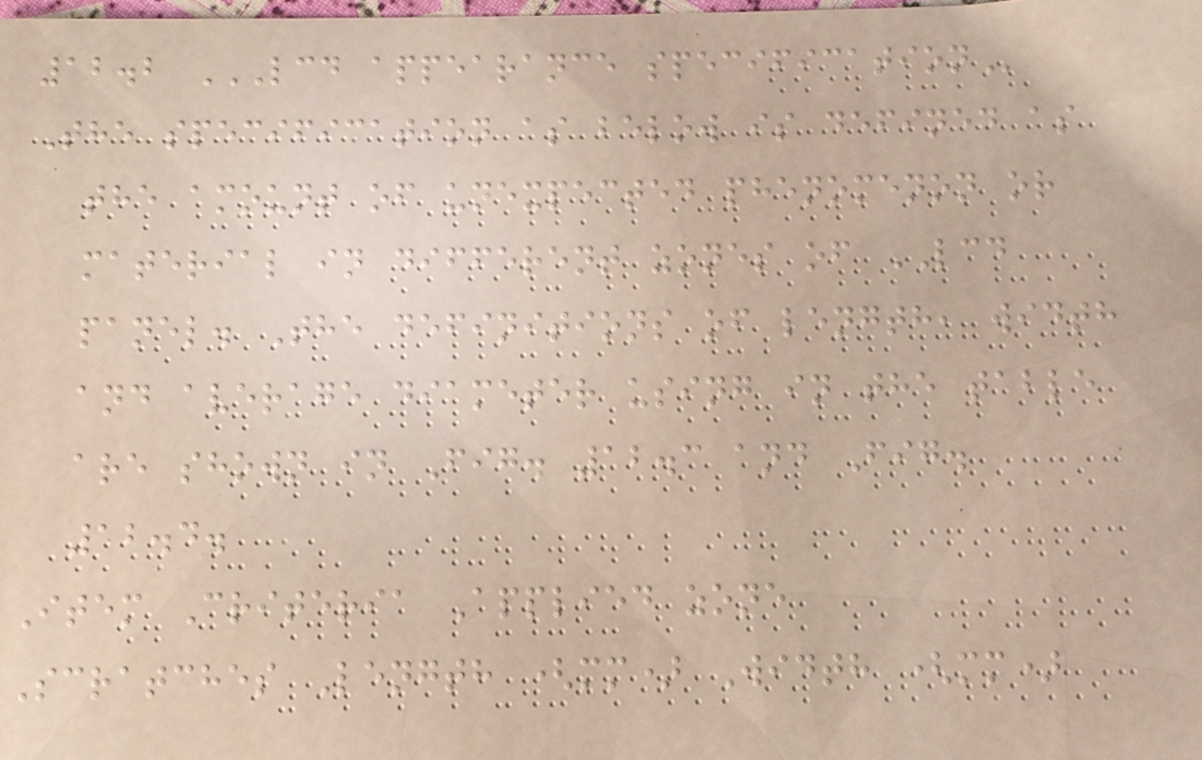12.2 LCD APPEARANCE SPECIFICATION
The specification as below is defined as
the amount of unexpected phenomenon or
material in different zones of LCD
panel. The definitions of length, width
and average diameter using in the table
are shown in Fig. 12.3 and Fig.
12.4.
Item Criteria Applied zone
Scratches Length (mm) Width (mm)
